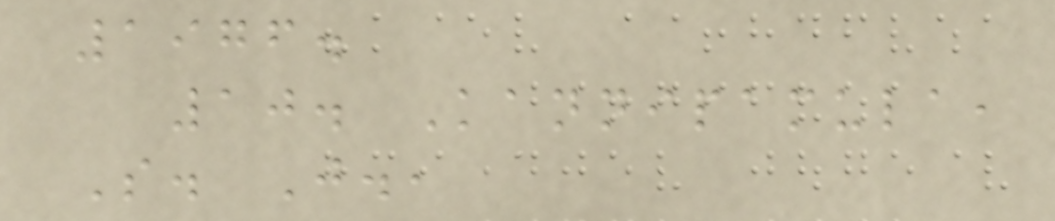1976.
10. Kannipamula,
S. J.,
